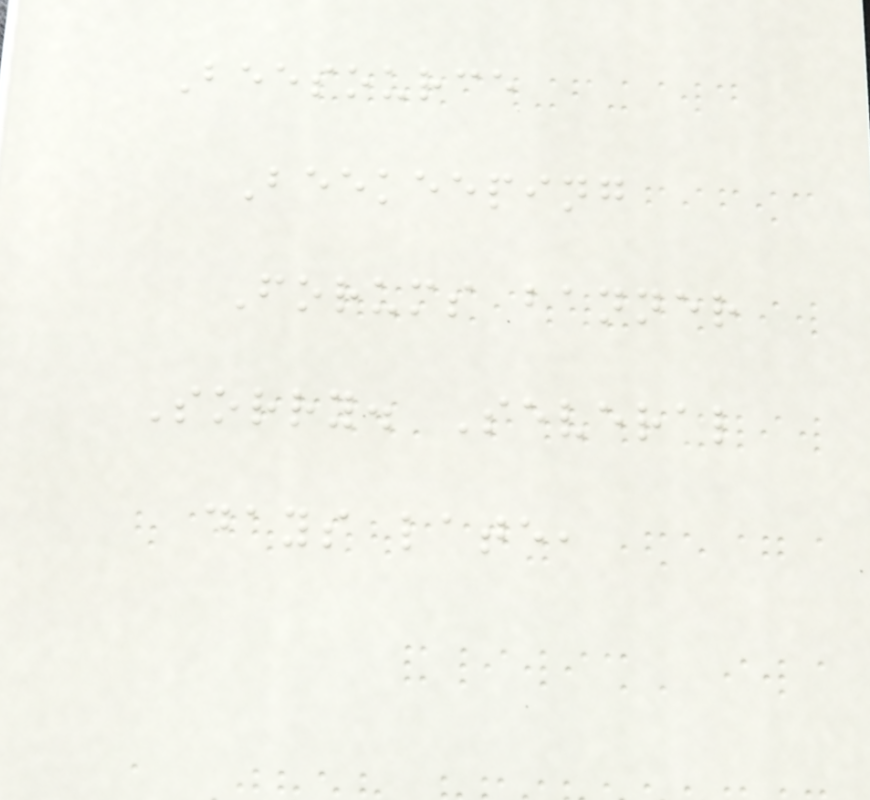Beesource
Beekeeping
Forums banner
Sorry. Several
days late,
